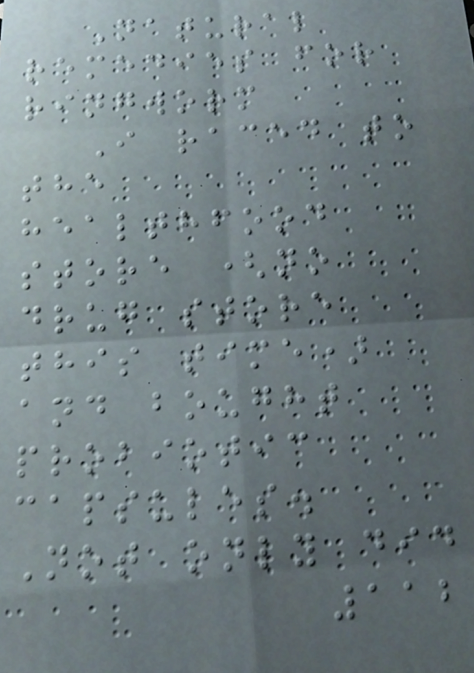Natural
remedies for
ringworm
I raced to
the
healthfood
store (no
drug store
this time)
and bought
probiotic
capsules.
Not only did
112
